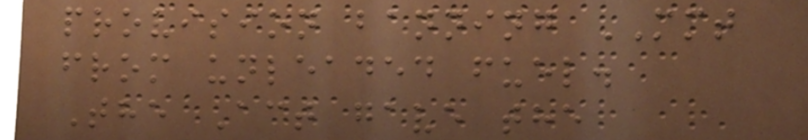provision banning MMT
from unleaded fuel.
The Act gave the
